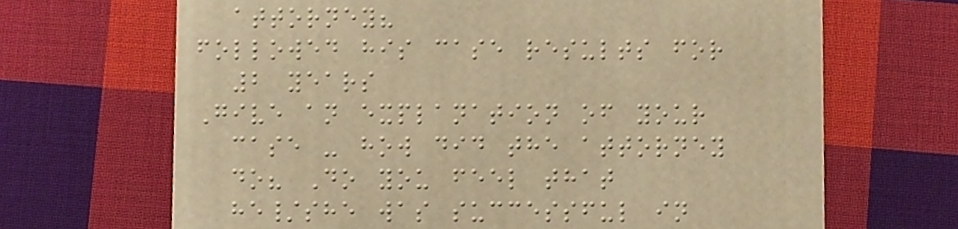attorney?
followed his case results for
2 years
Give an explanation of your
case - how did the attorney
do? Do you feel that
he/she was successful in
